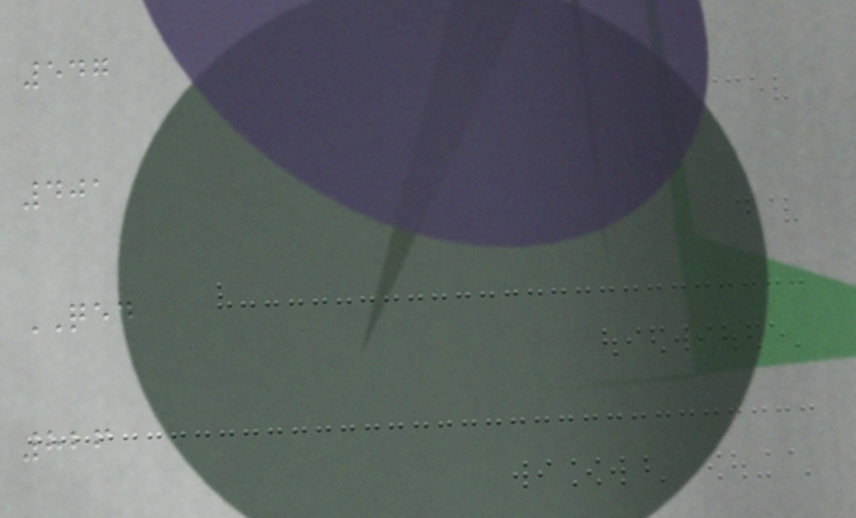547
401
QED
826
